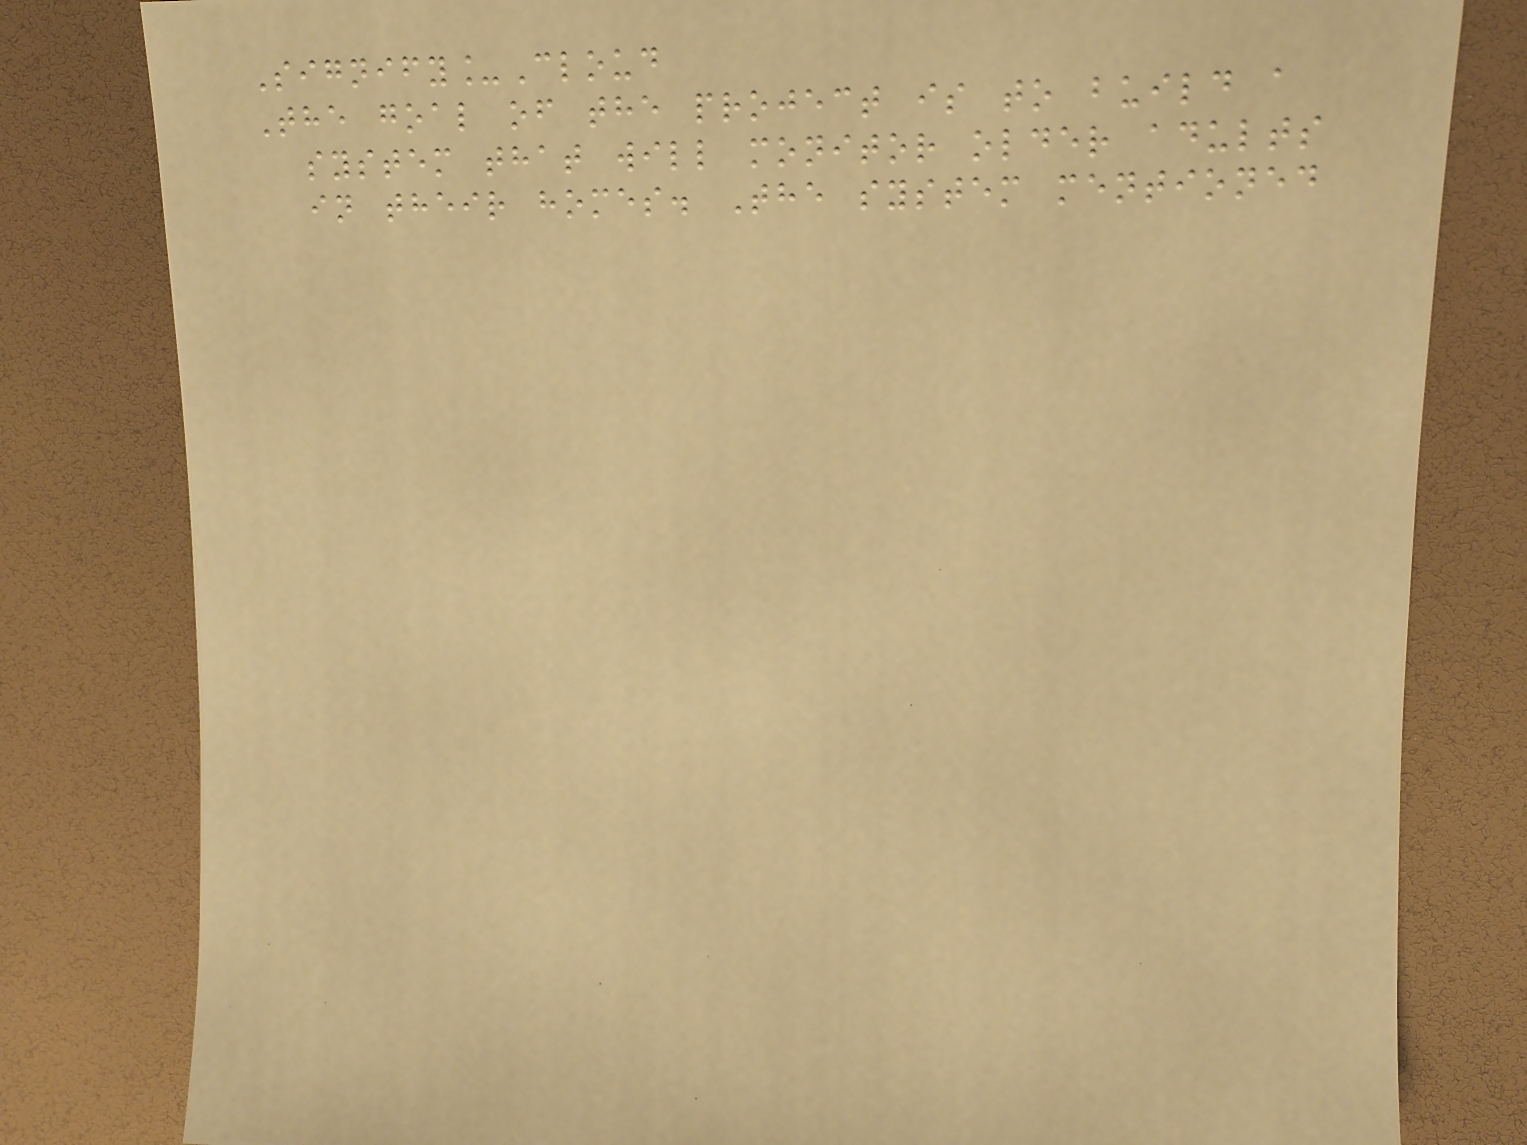Signify_Cloud
The goal of the project is to build a
system that will monitor older adults
in their homes. The system mentioned
